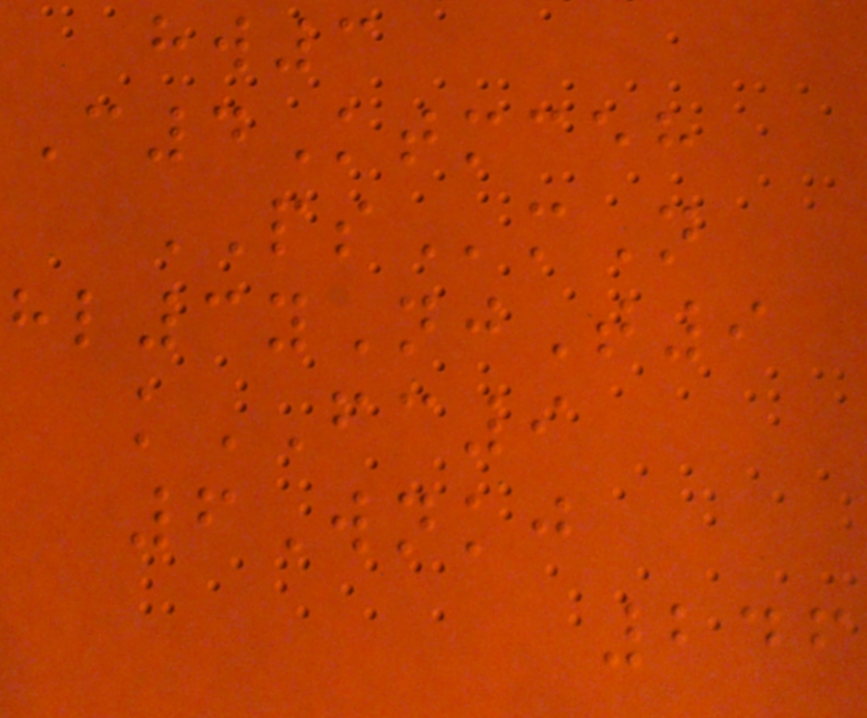hw3
C4Ktmceh
PSmN
hl3yNjT9
kFC9
6Wnkj
246
